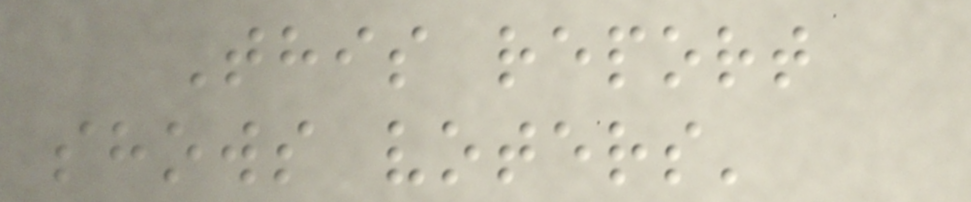This report
shows voters'
